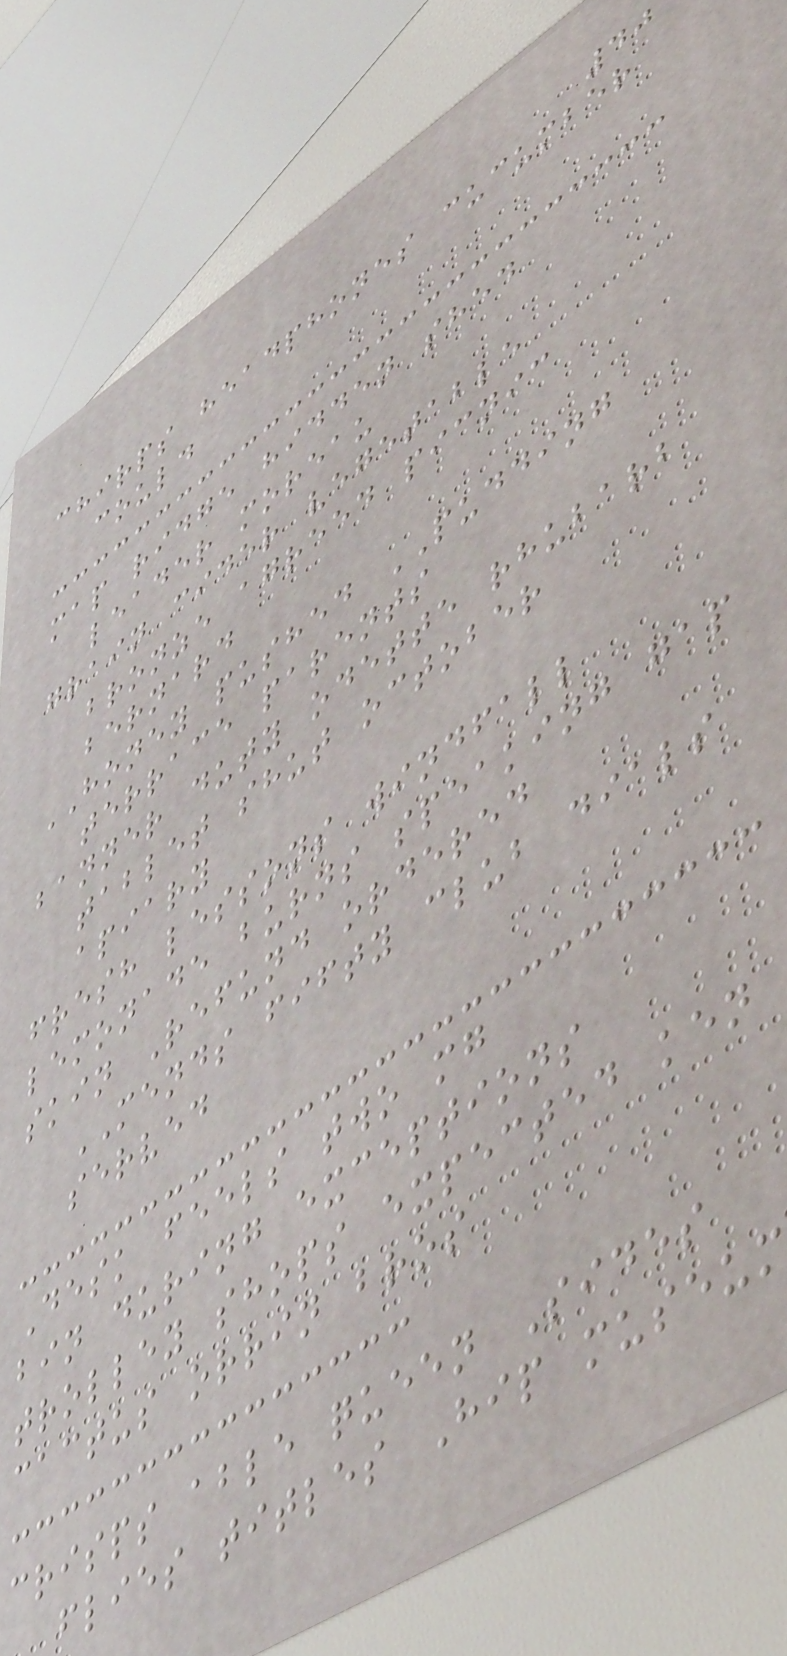40
chirps headphones cucumber
could
map ridge hidden shed
leader moreau
grain cider vegetable
bronze agreed picnic
bernard
HONEY pushed PUDDING
terrace parents
banner duty odette rhubarb
tablet shut october
apiary
fresh lessons windfall
lemonade burns speaking gap
skin Refund ordered
MENDS fifty club dials
served
Desk feels two mg
bin during exceptions
trolley shops expected ken
cactus orrin bros
crisps able queen Sides
flies titles Hip museum
